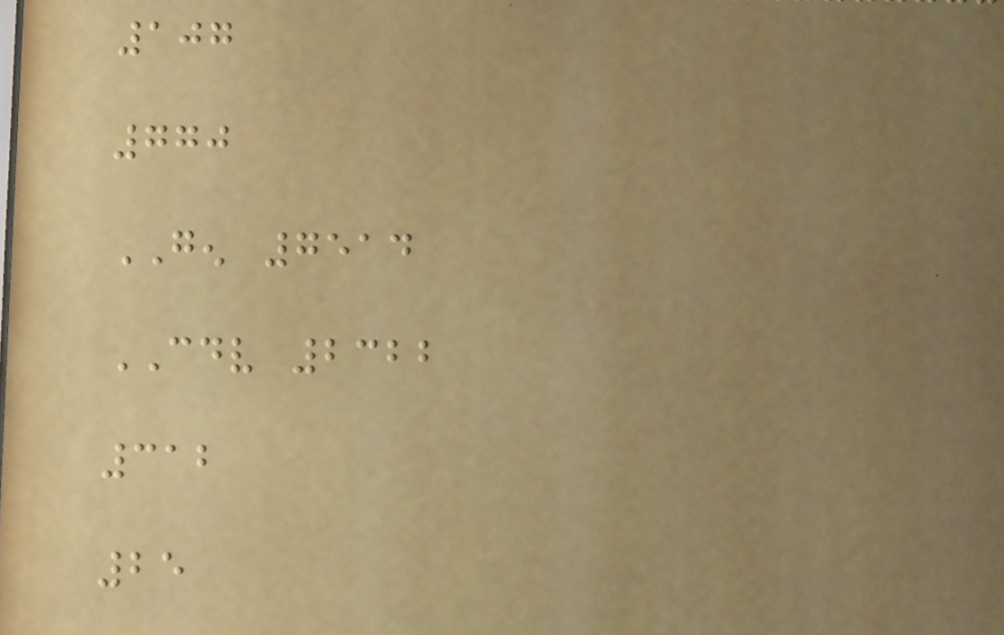107
770
GEN 7514
CDV 2322
312
25
